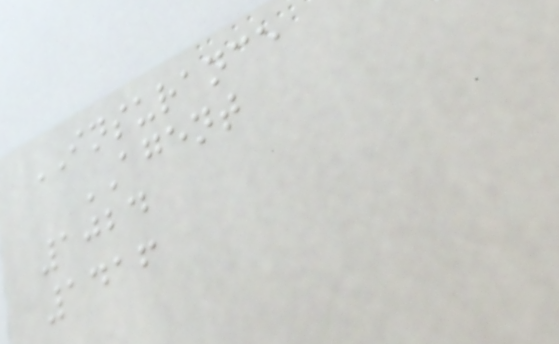INSURANCE
AGENT
1024
1416
